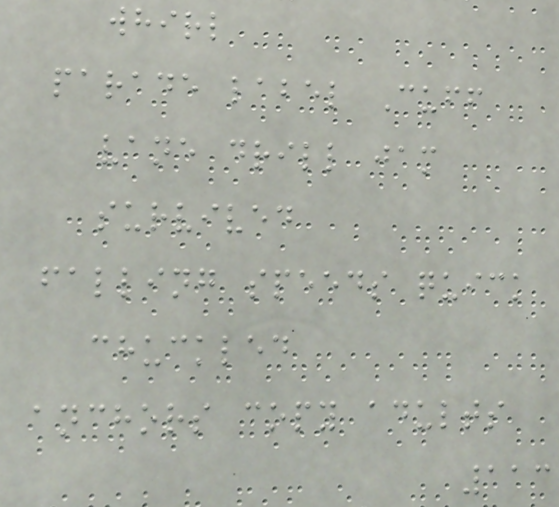whirl
parade label Cuff
vane drill jam
survived
falling speeds quick
chuckled
anchors copy adults
113
